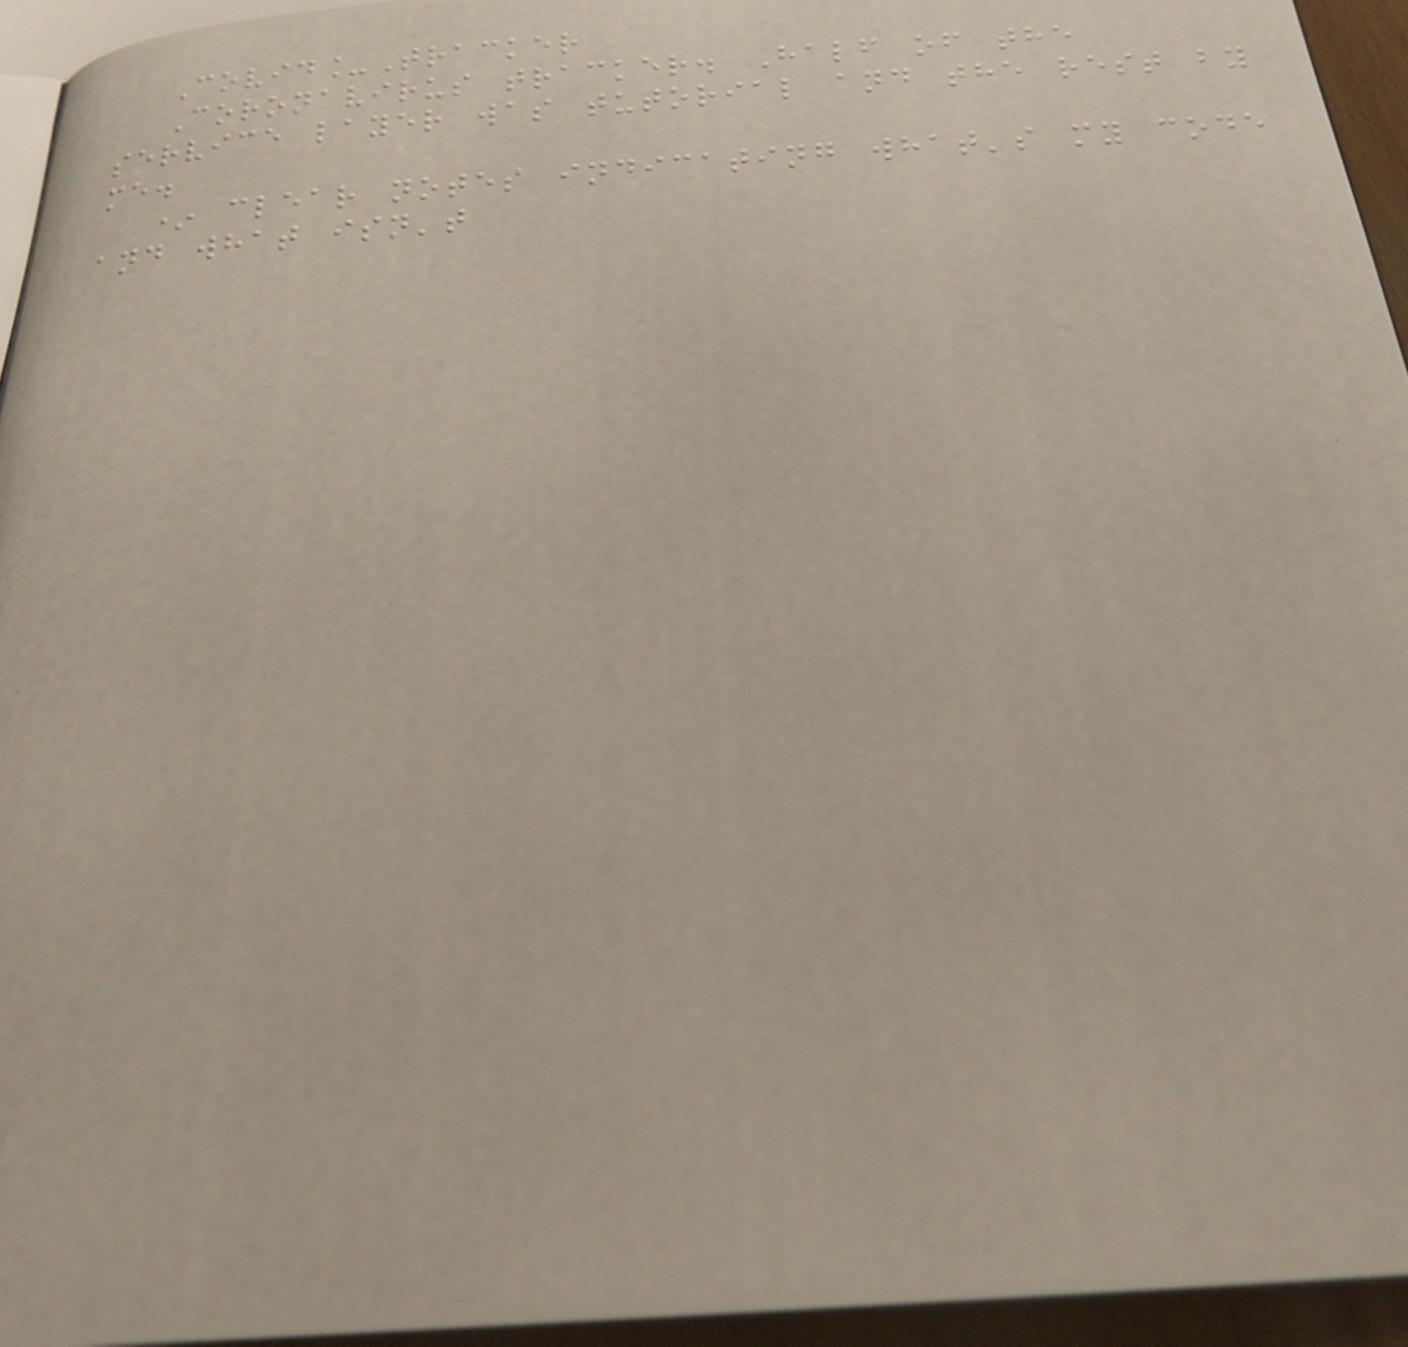Covid_Tracker
Coronavirus tracker. Half of the
service layer was tutorial and the rest by
me.
* clear notes indicating what's my code
and what isn't
